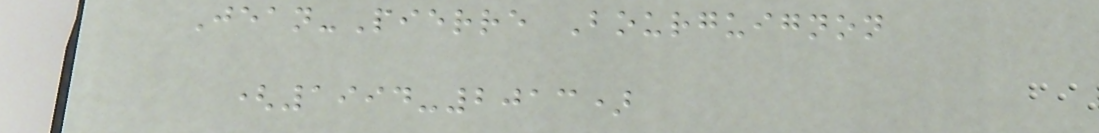Jean-Pierre Bourguignon
(1994-2013)
